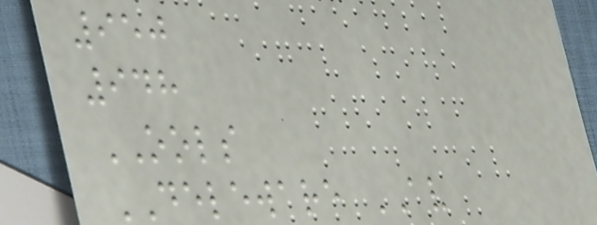950
948
OOLS
DELEWARE AV
